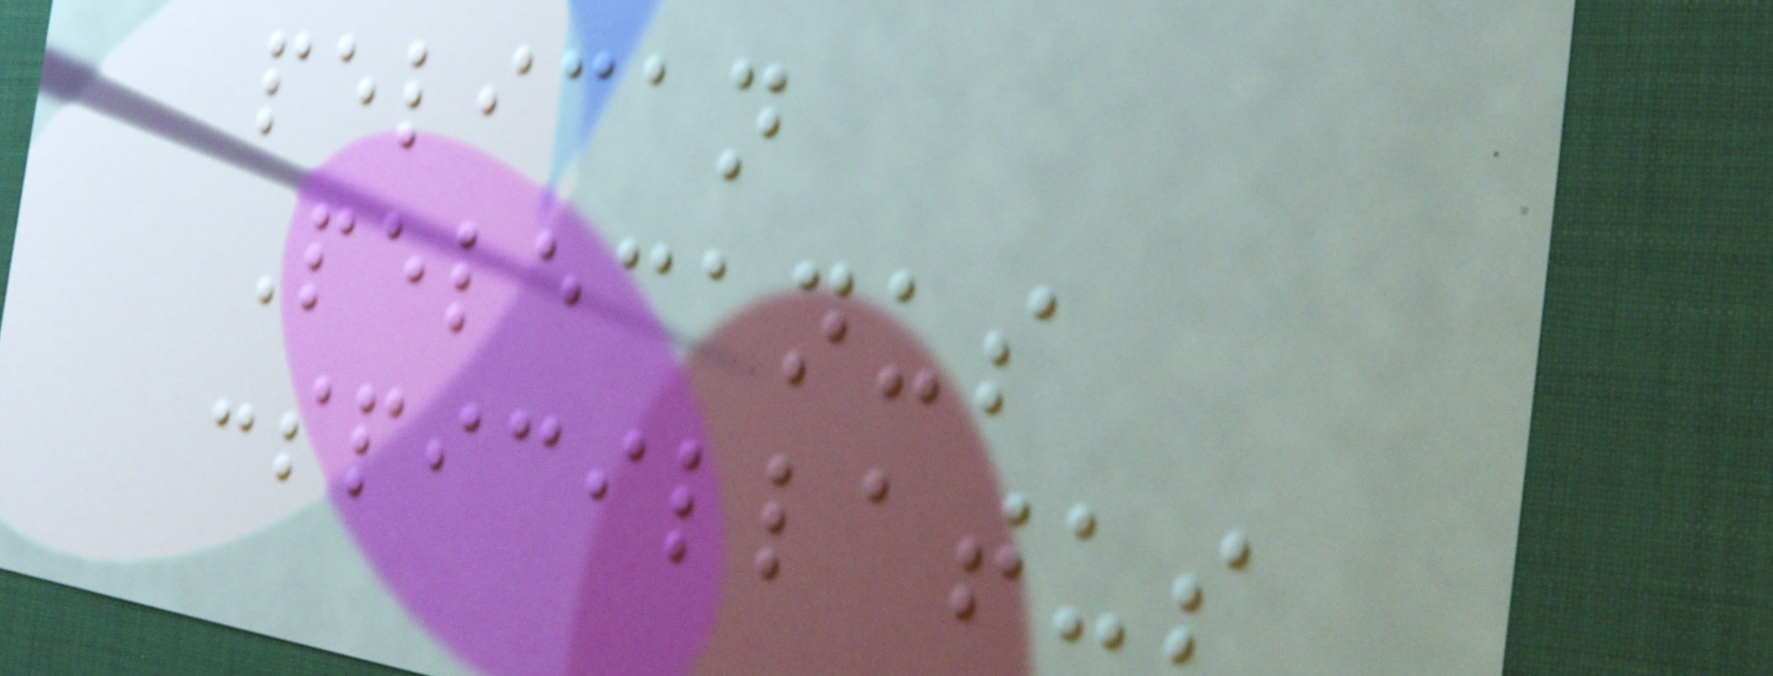pelican
Pelecanus
conspicillatus
